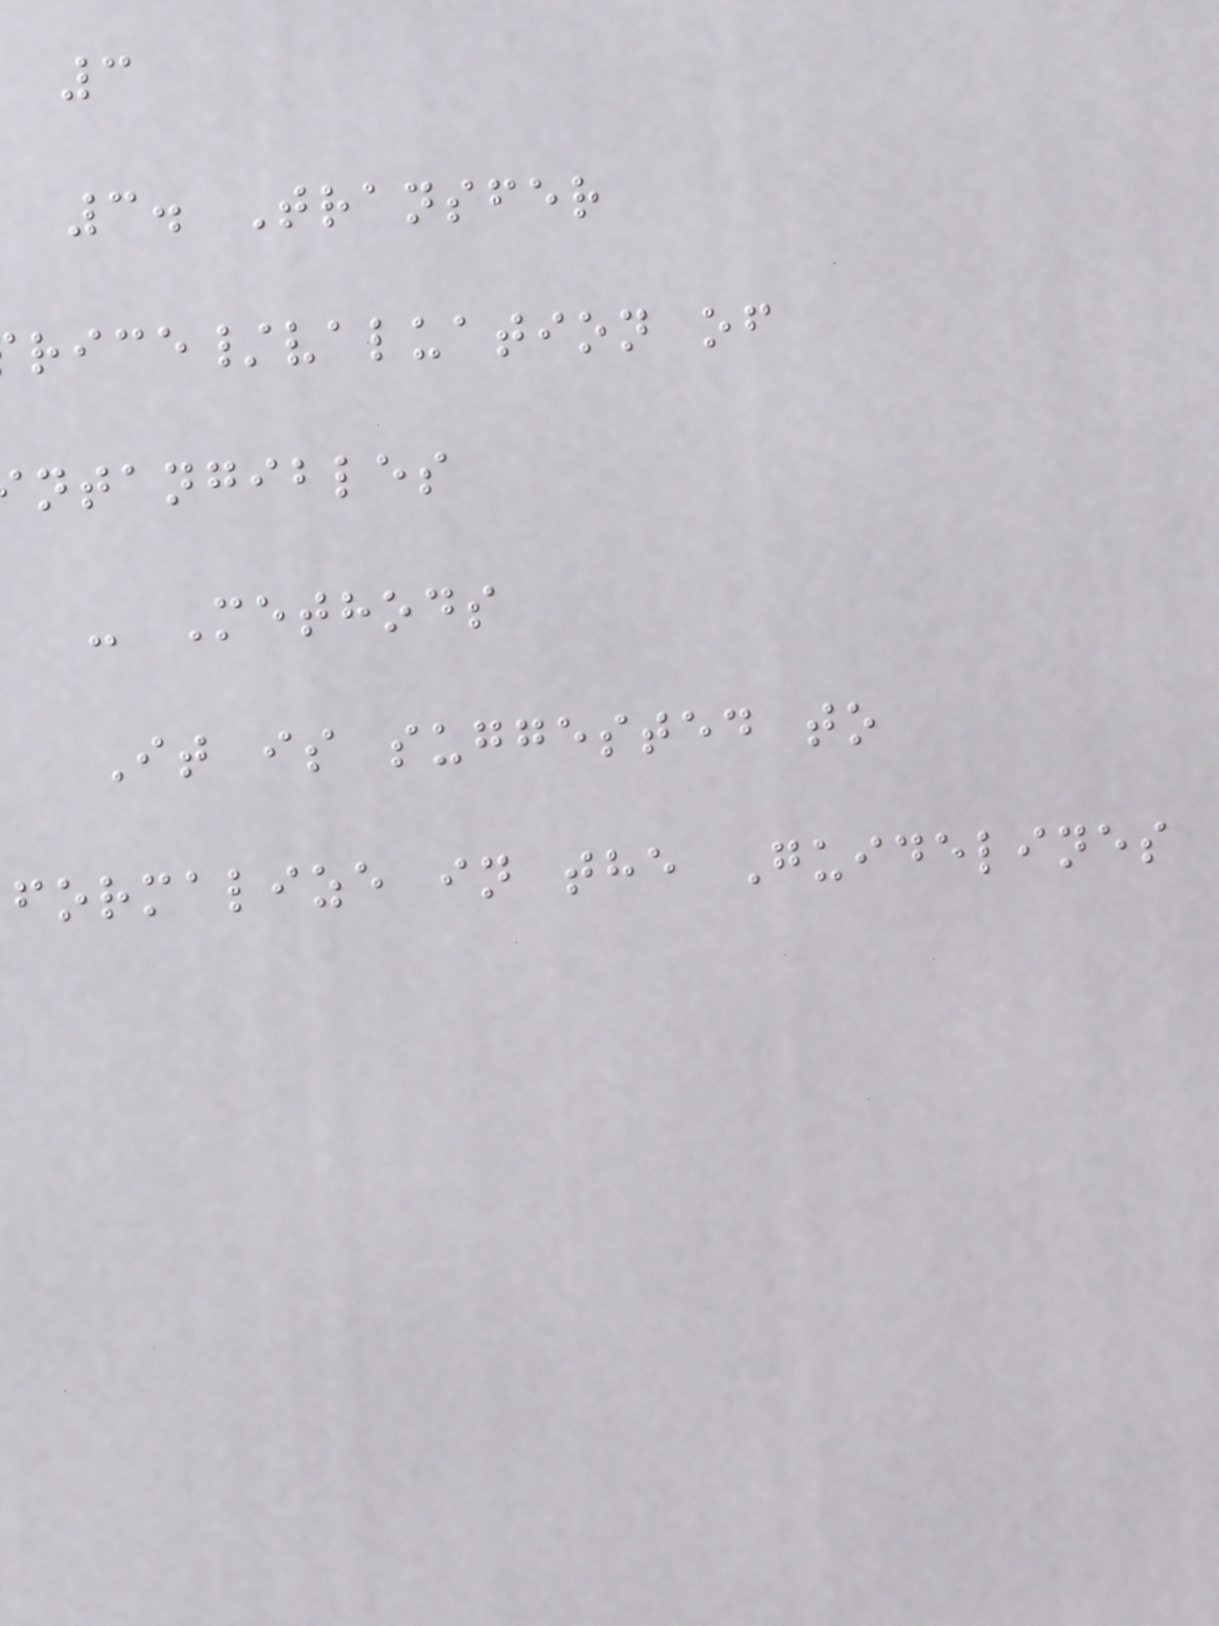3
3. Transfer
rice/valuation of
ntangibles
- Methods
It is suggested to
formalize in the Guidelines
